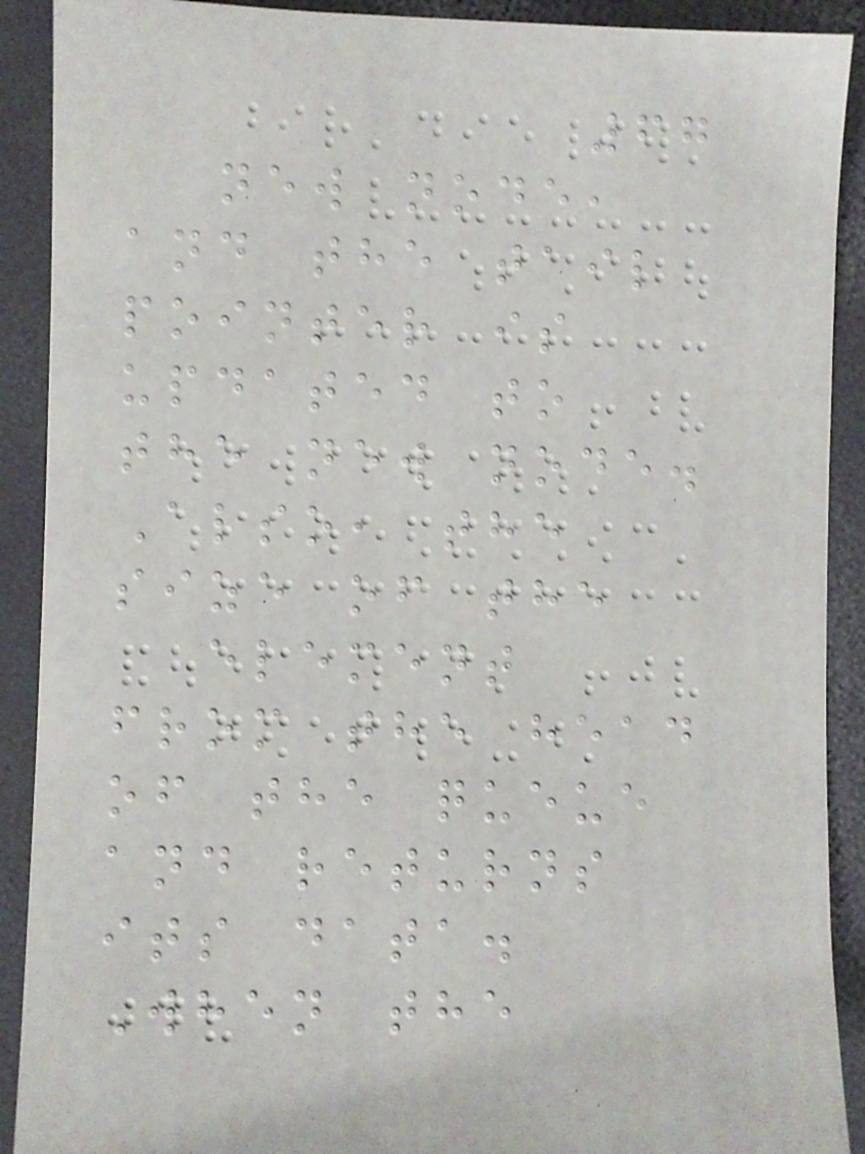67
new node,
and the tail
pointer is
updated to
the new node.
Also, the
size of the
element
from the head
of the queue
and returns
its data.
When the
